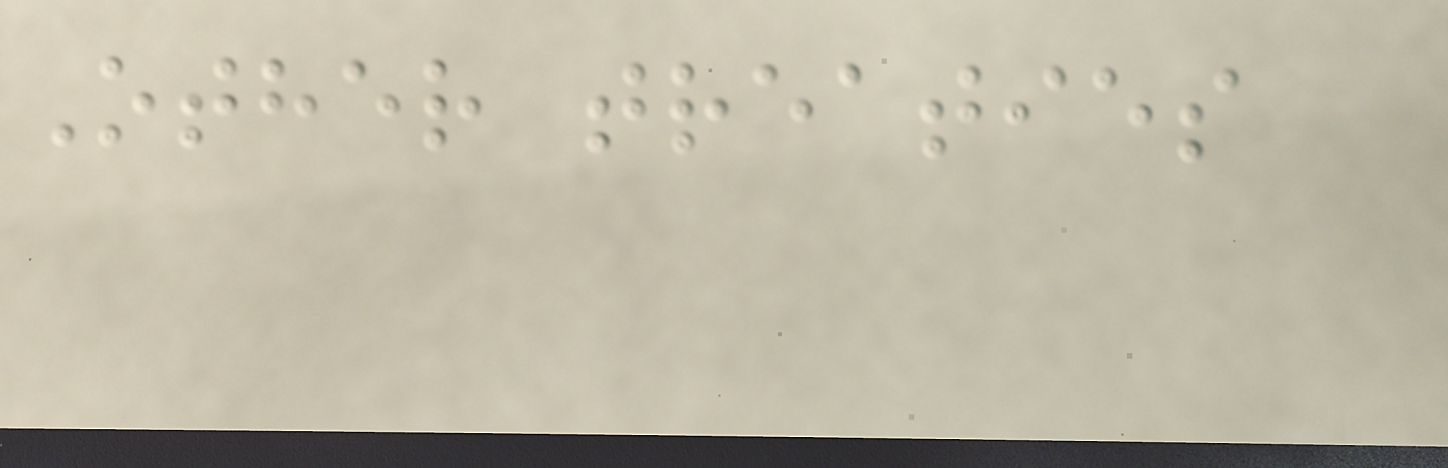Other treaties
